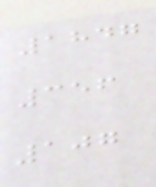1847
356
107
